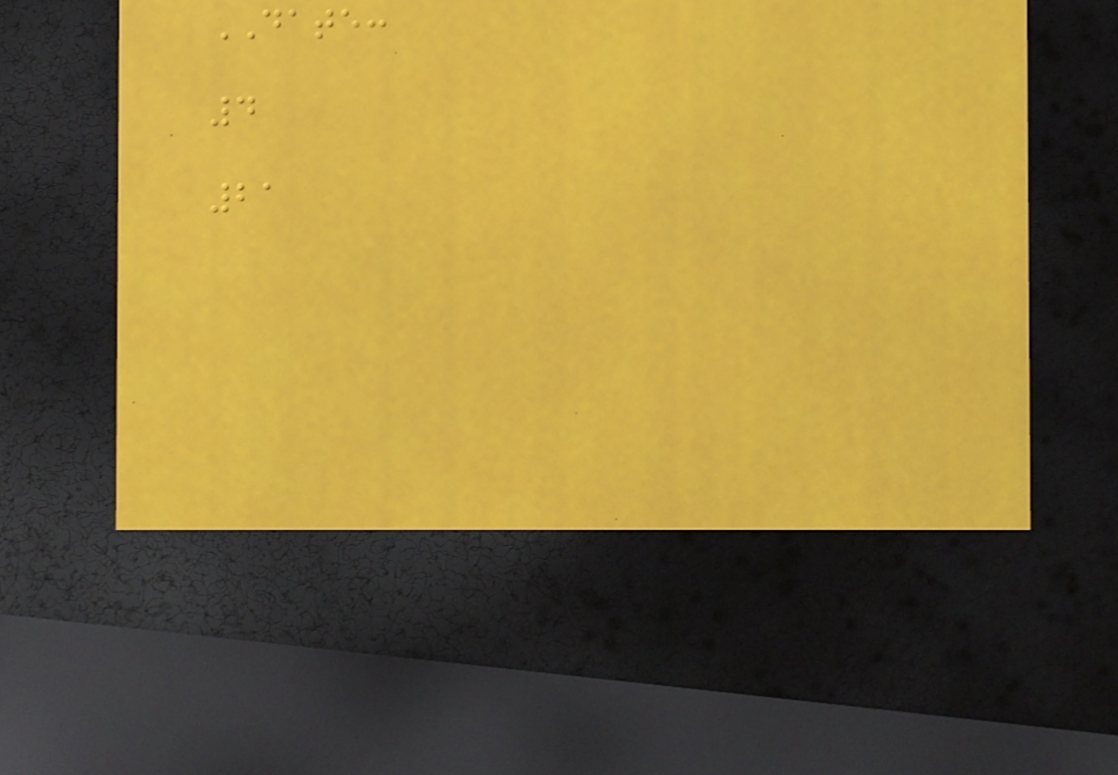DATE:
4
21
